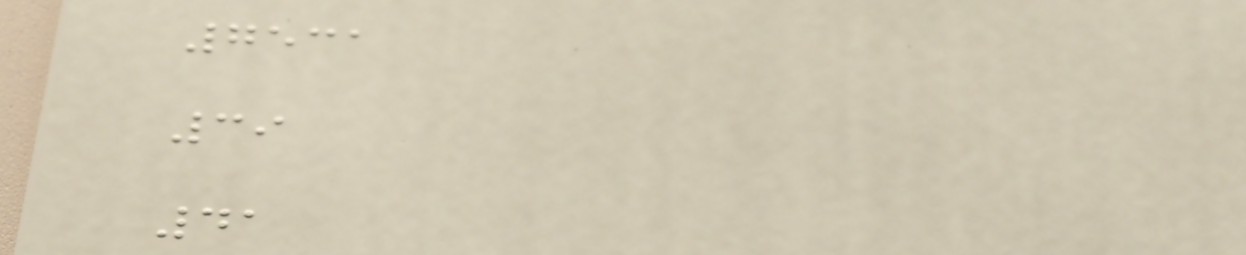7531
39
41
